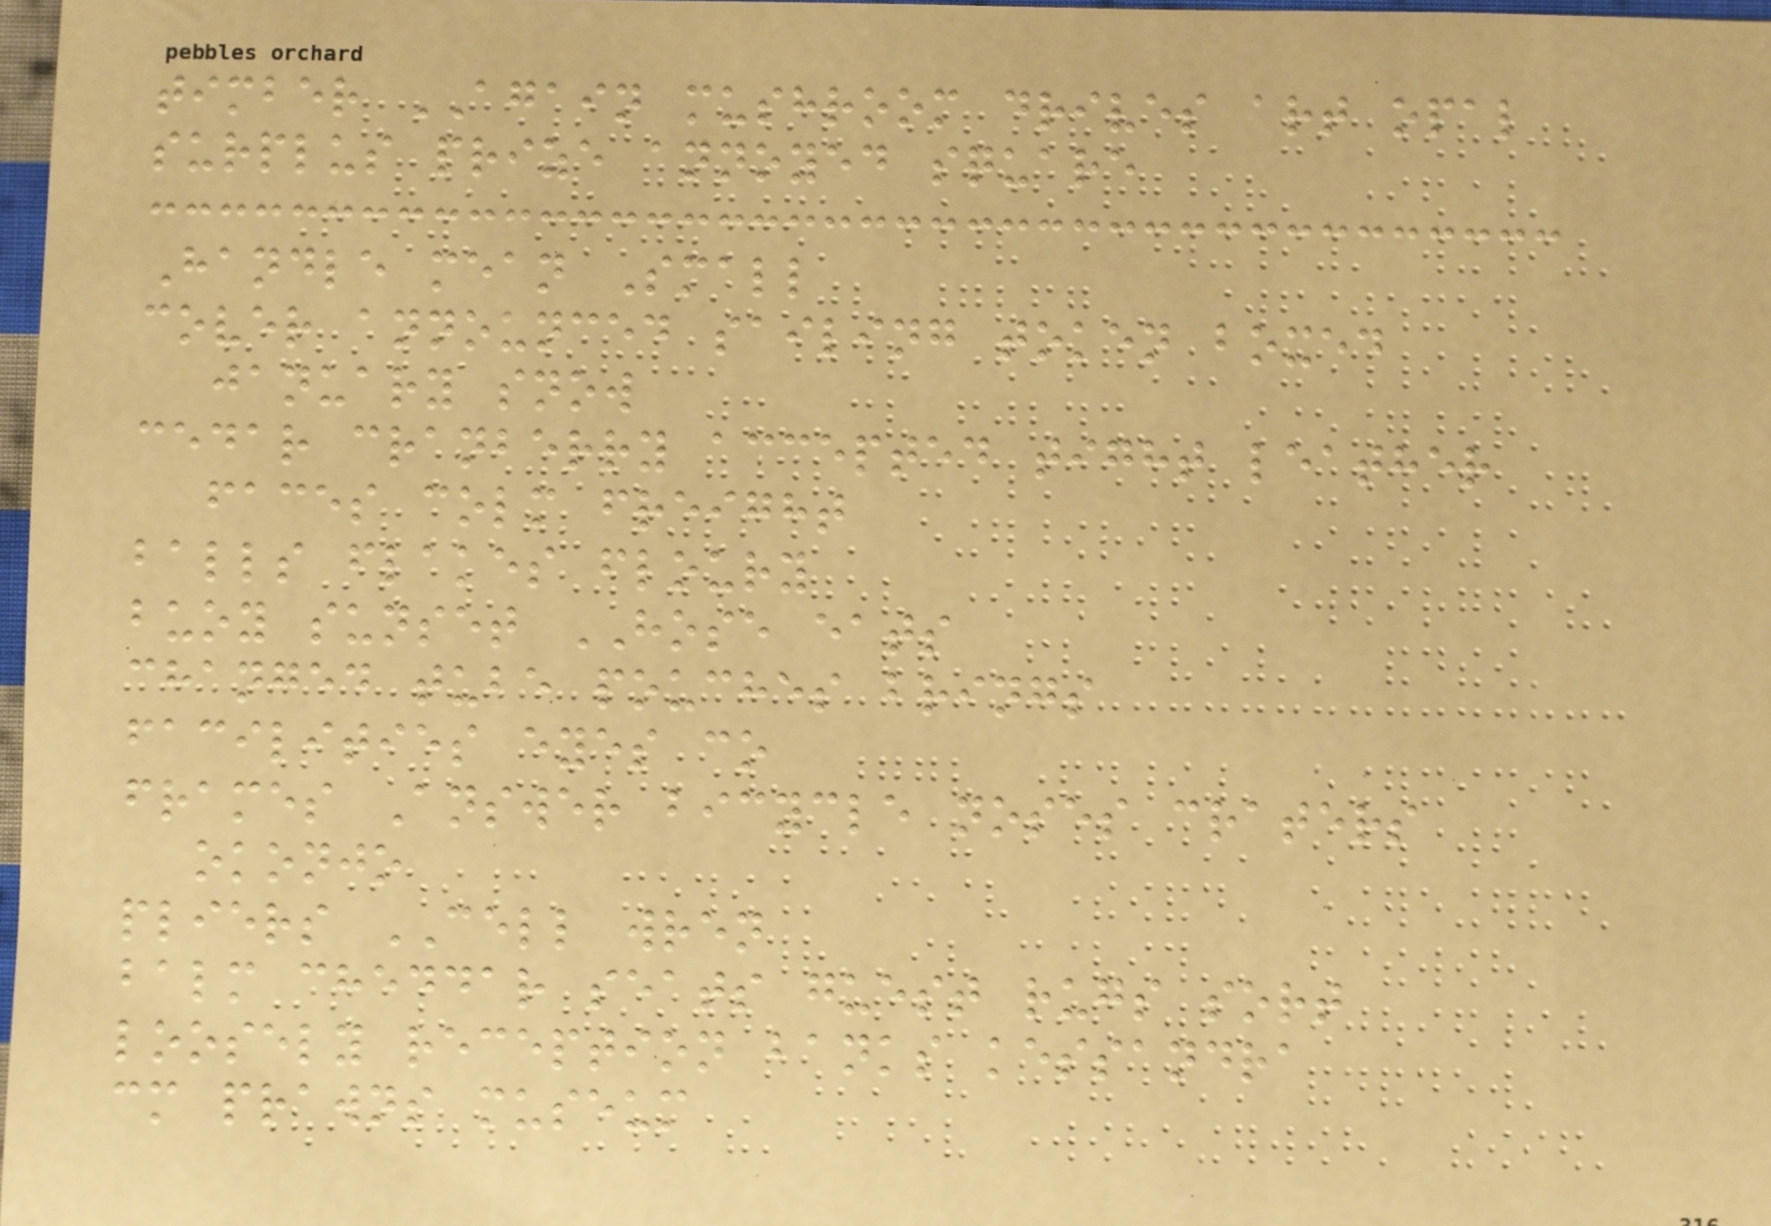timber AGAIN mushroom drives art opal
surplus prize annoyed square
Handle mean Small
cover announced sailing token boxed
january snow
cedar cranberry accepted tight leather
faces colm freight
balls flakes floury
buoy sunset HOSE eats
changed tube pouches brings
facilities eyes co
frames Answer bicycle noses craters
okonjo
pliers CELL wren
balm cheddar seats guest rugs sort
loosely reception banks kessandra
cm prawns museum
